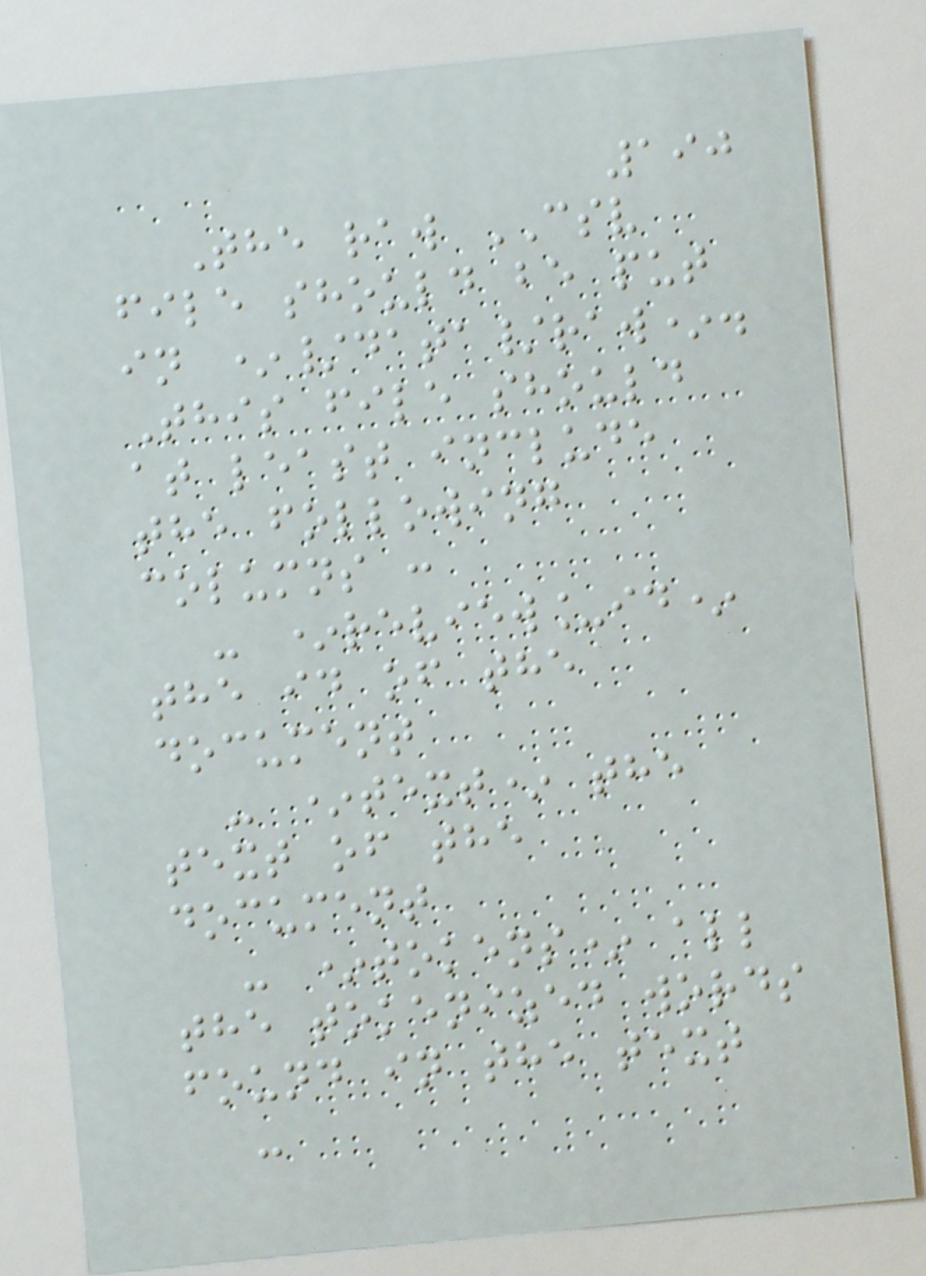190
The raw CSV
file should be put
in */data/raw*.
This file should
at least include
the following
columns :
- *review_id*
the id of the
document
- *text* the
text of the
document
- *tokens* all
the tokenized words
found in the text
-
